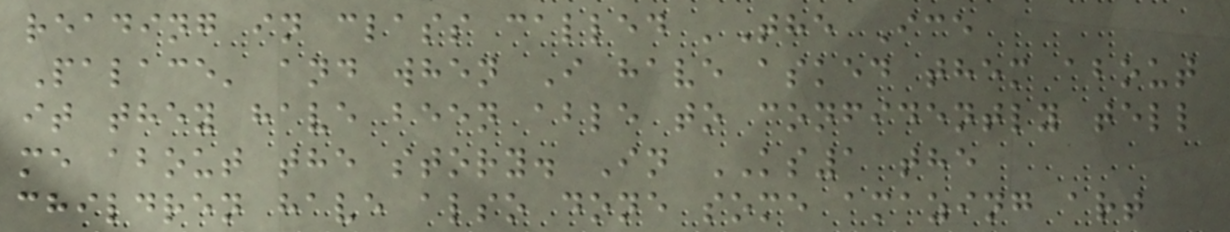reading in class called 'The Ice
Palace' and when I have asked them about
it they have been able to confidently tell
me about the story. In KS1 the
children have also done some amazing art
